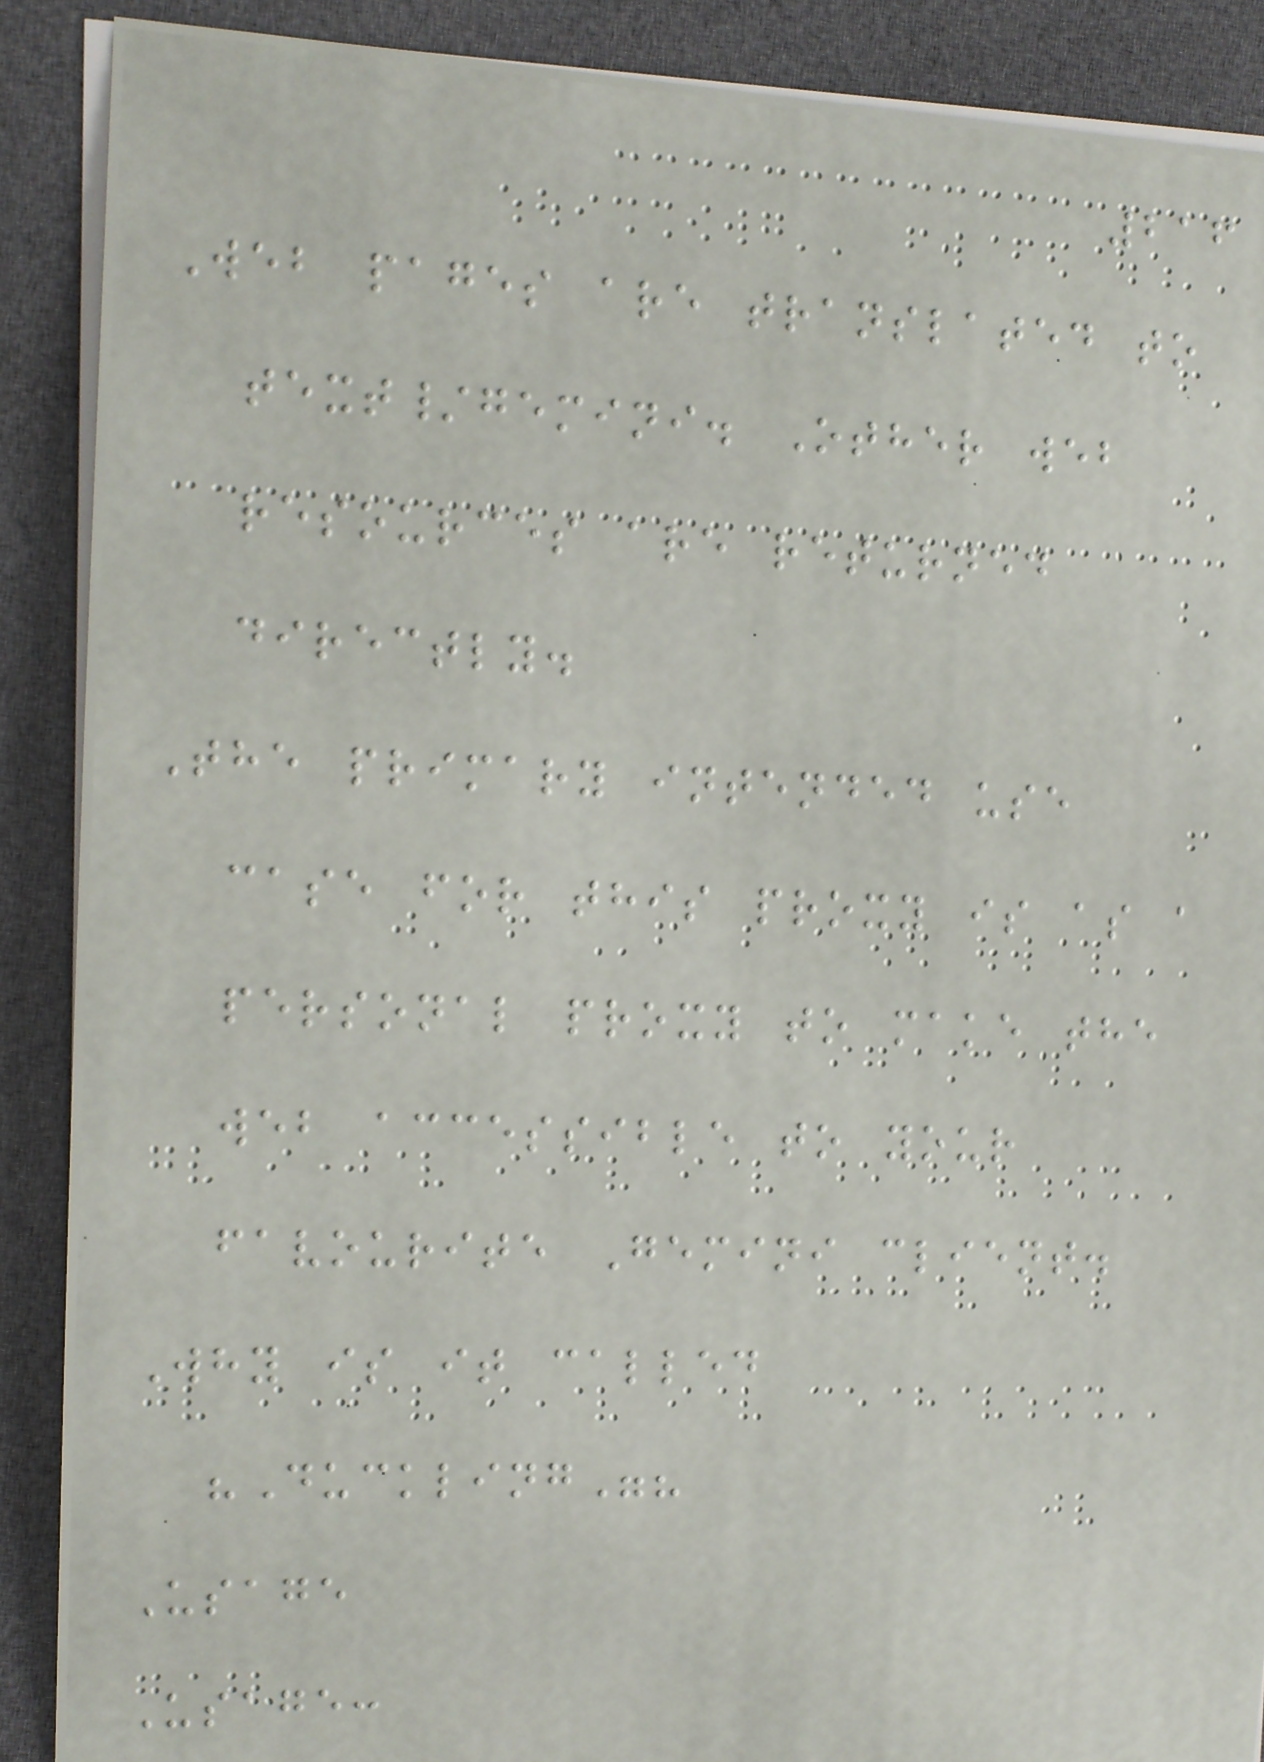216
Web pages are translated to
text/gemini. Other web
resources are returned
directly.
The primary intended use
case for this proxy is as a
personal proxy to make the
web accessible to your
favourite Gemini client.
Why is it called
"Duckling"?
Usage
Usage:
